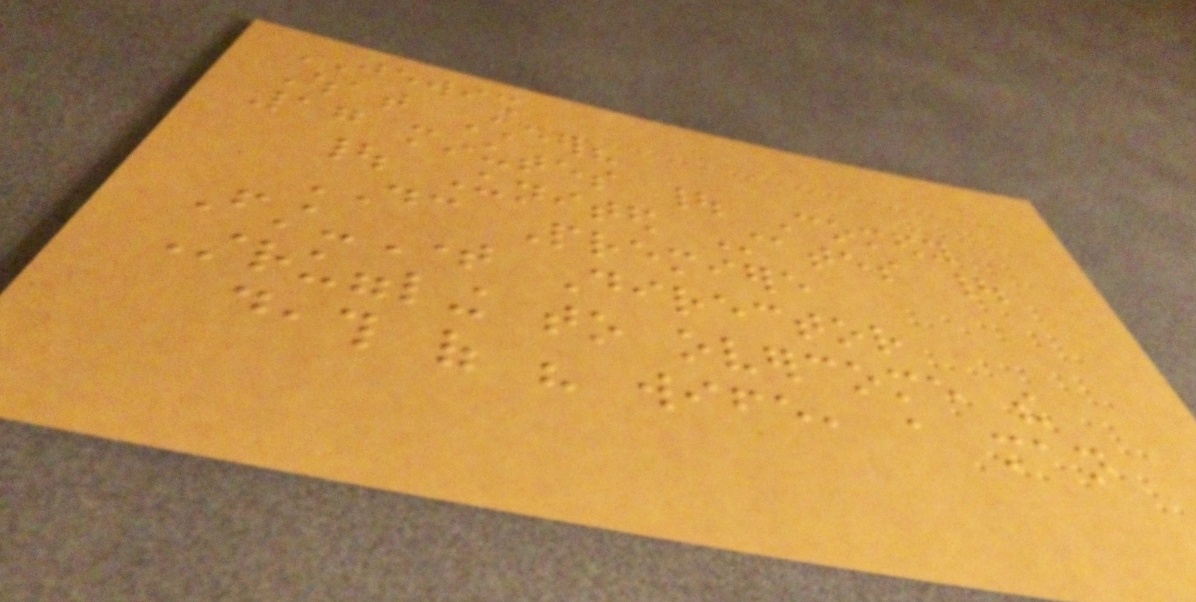JEWISH
What Cheer?
17 minutes | Comedy
| United States |
DC Premiere
First-Time Director
Struggling to overcome the
death of his wife, a man
